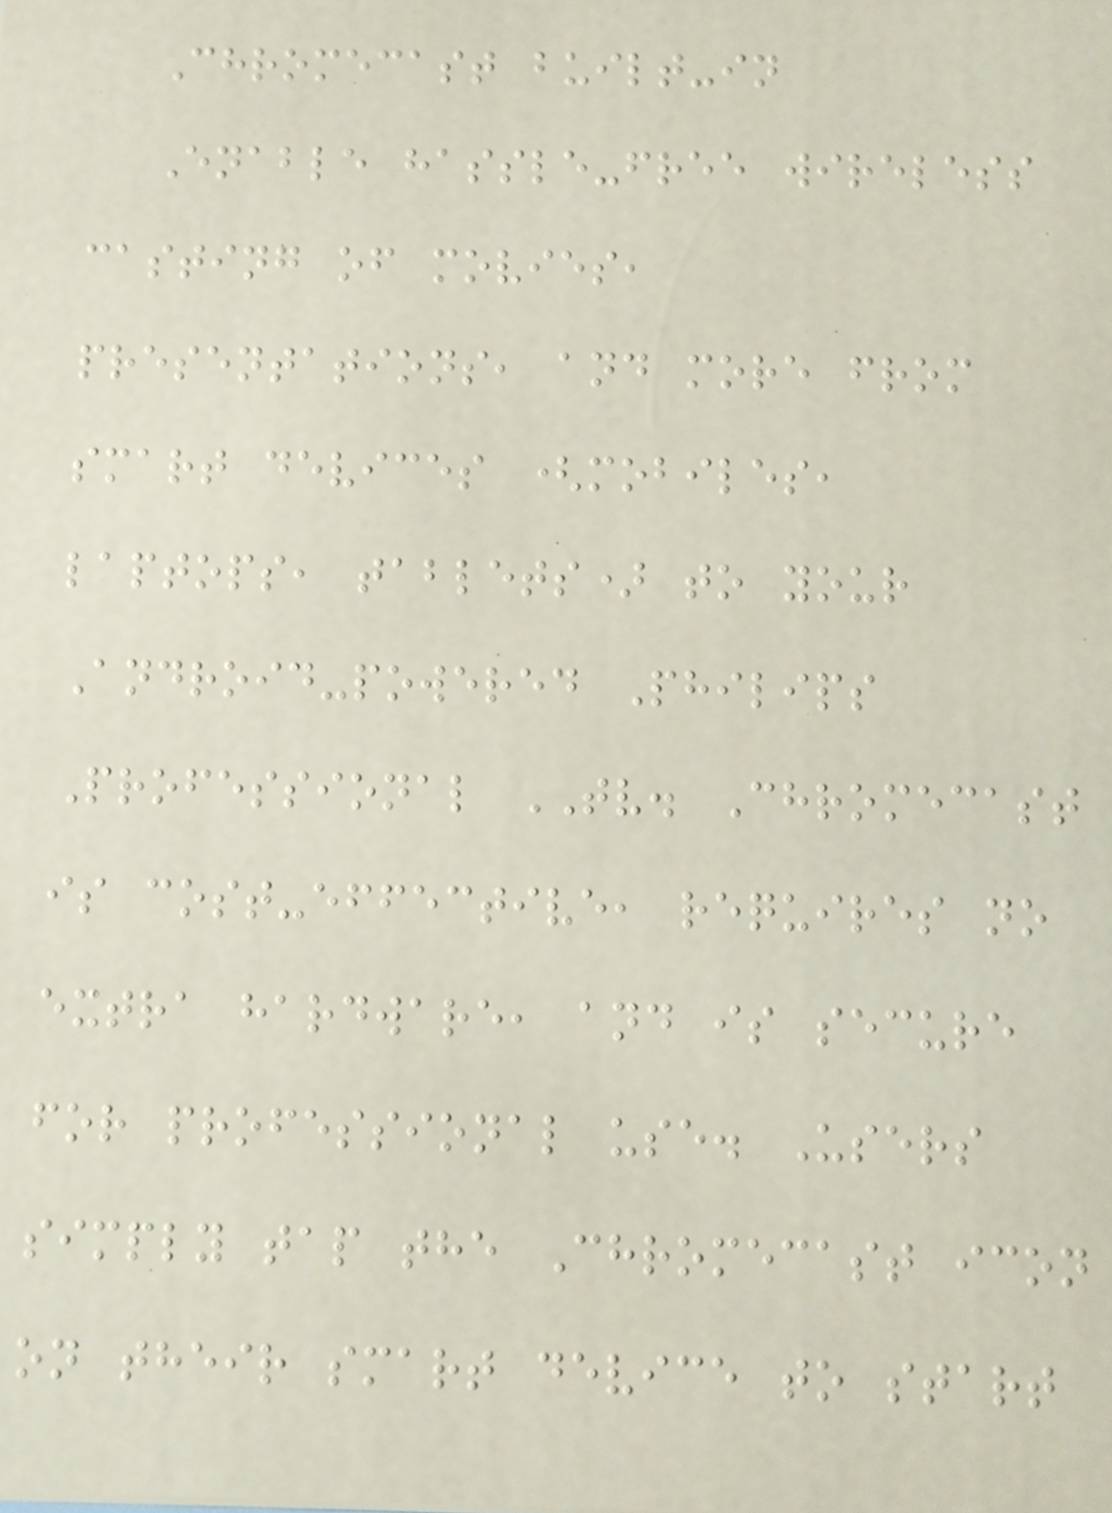Chromecast built-in
Enable hassle-free wireless
casting of movies,
presentations, and more from
smart devices (mobiles,
laptops, tablets) to your
Android-powered Philips
Professional TV. Chromecast
is cost-effective, requires no
extra hardware, and is secure
for professional use. Users
simply tap the Chromecast icon
on their smart device to start
